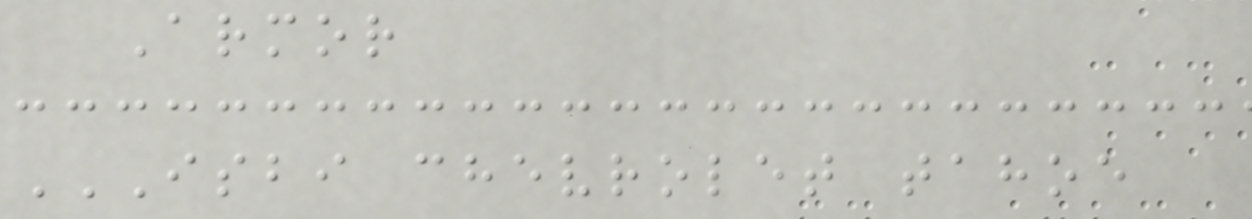Armor
ISBI CHEVROLET TAHOE
